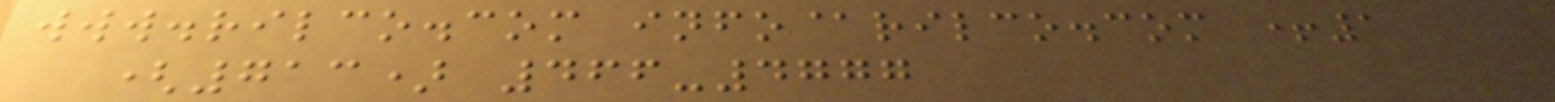www.rilco.com info@rilco.com +1
(713) 466-4777
